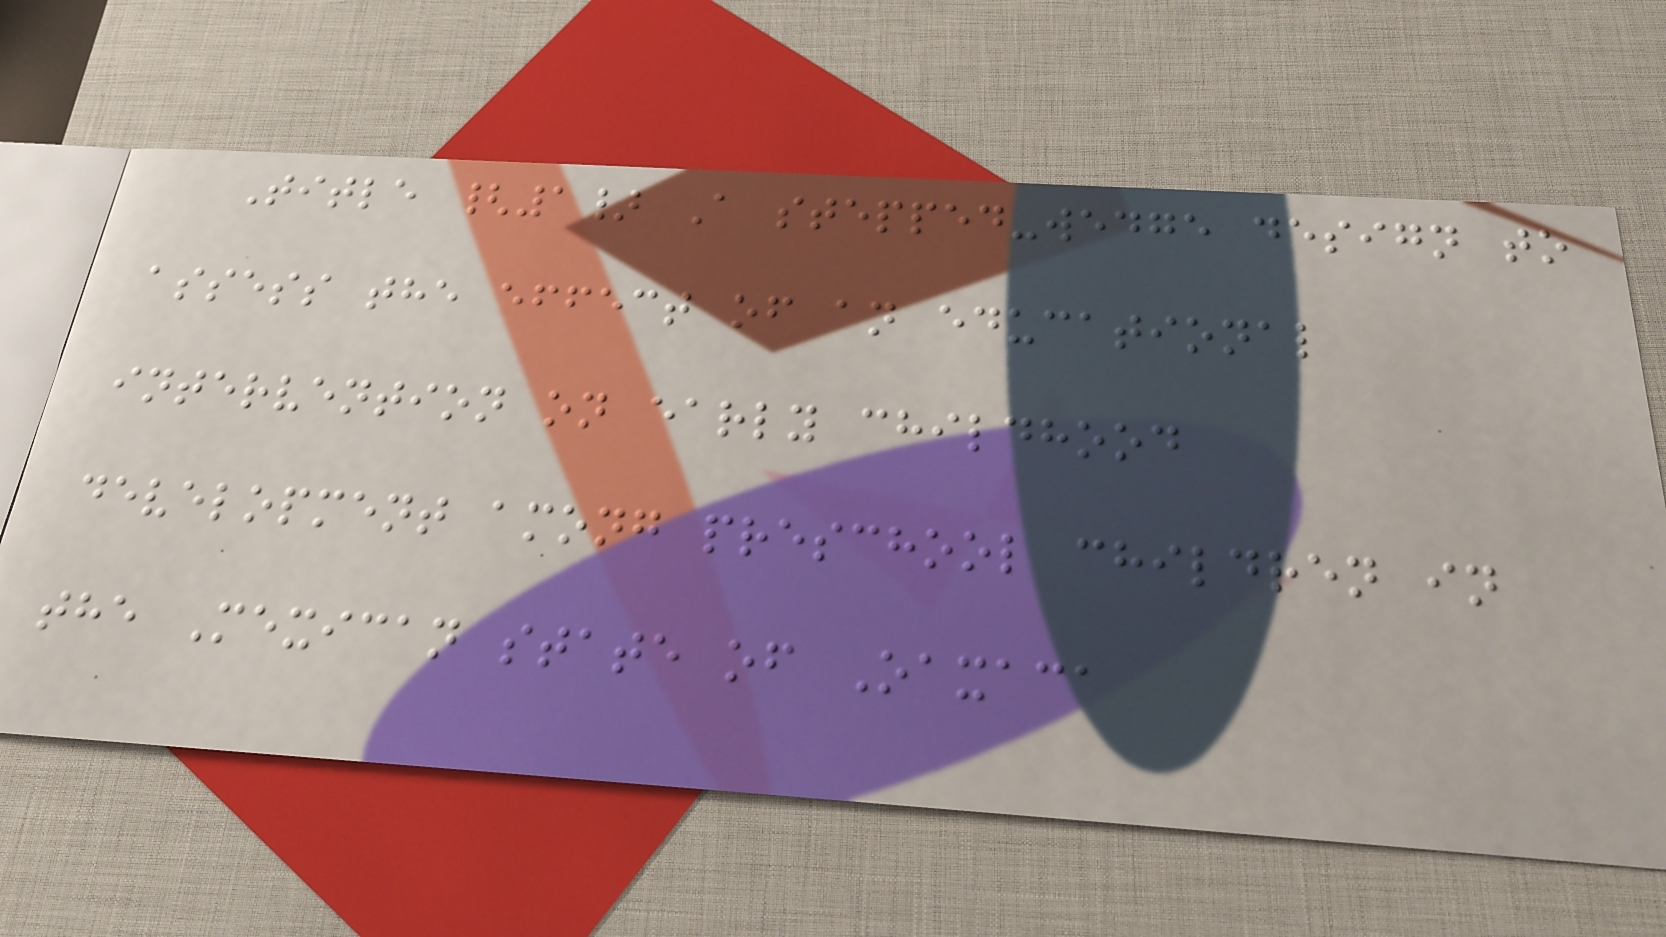Title {1} A stepped-wedge design to
assess the effect of an educational
intervention on early childhood
development among preschool children in
the Mexican state of Oaxaca
